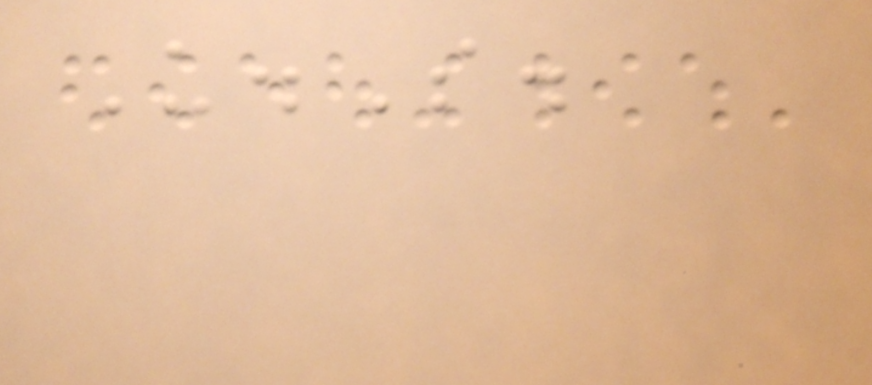U.S.
